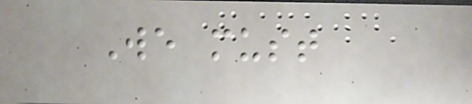We must
